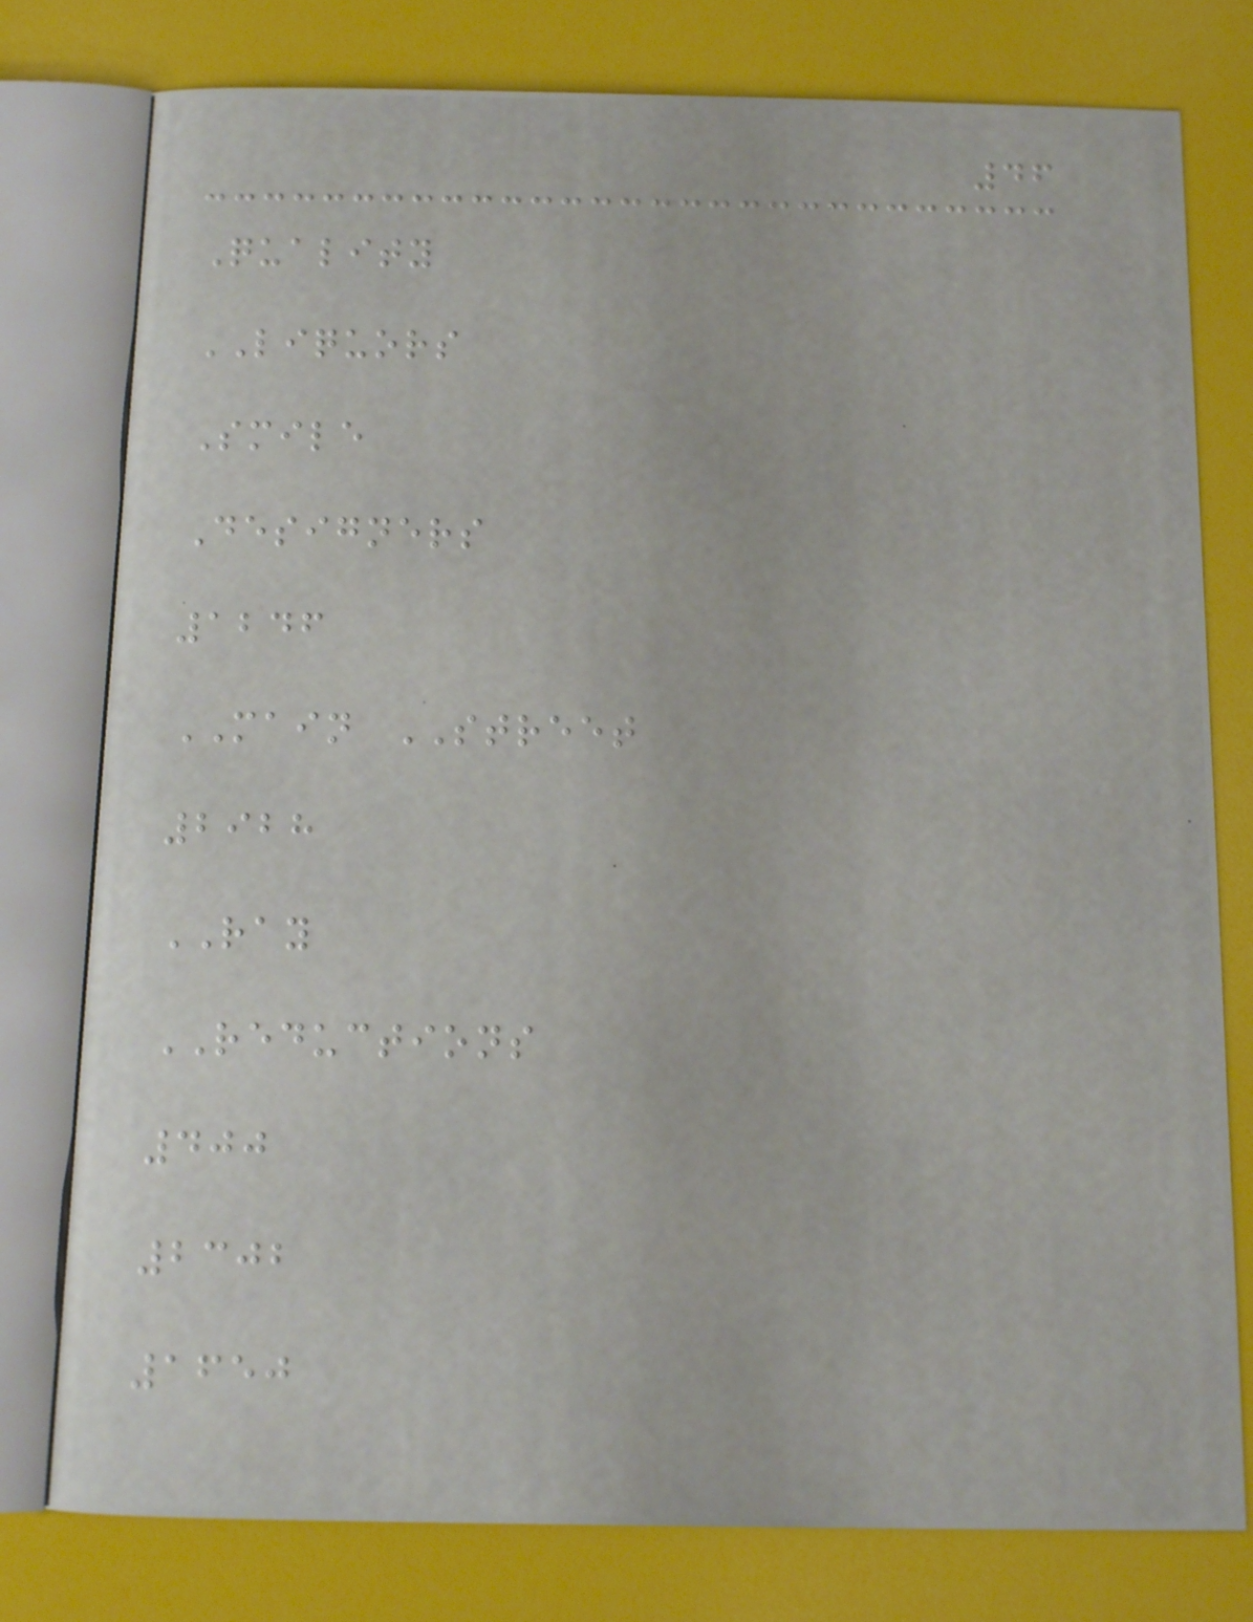46
Quality
LIQUORS
Smile
Designers
1246
MAIN STREET
2928
RAY
REDUCTIONS
400
2302
1650
